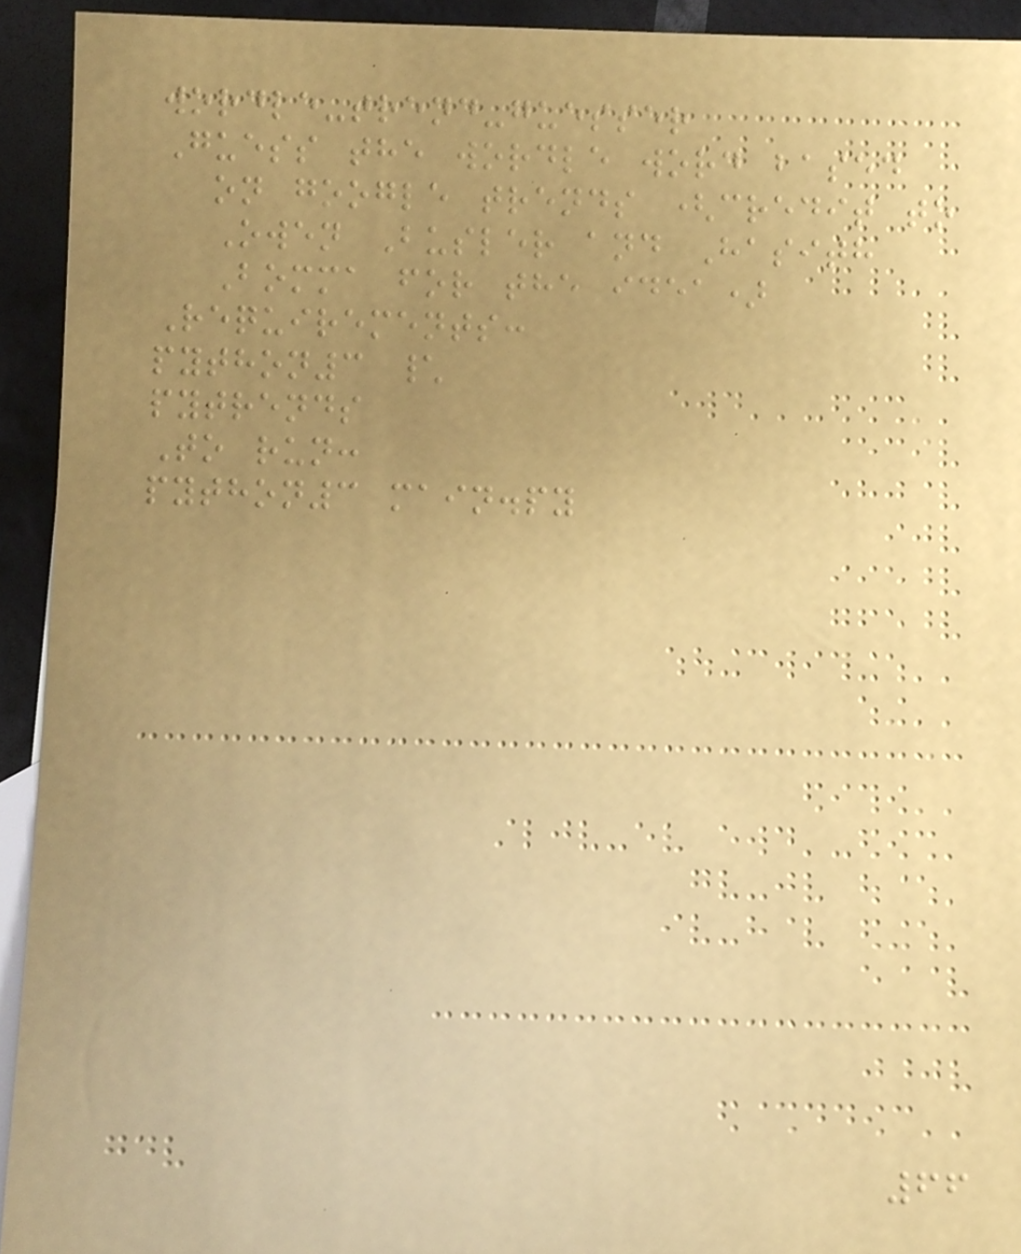wordle-trend-guesser
Guess the wordle word based
on google trends (credit to
Owen Busler and Hasith
Bomma for the idea)
Requirements:
python3 \
pytrends
To run:
python3 main.py
66
